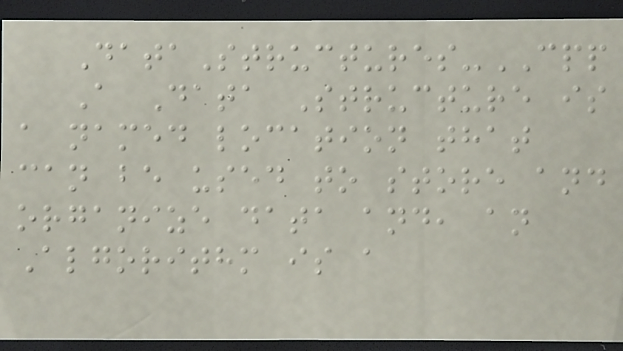DataStructures-CPP
A Data Structure is
a named location that
can be used to store and
organize data and, an
Algorithm is a
